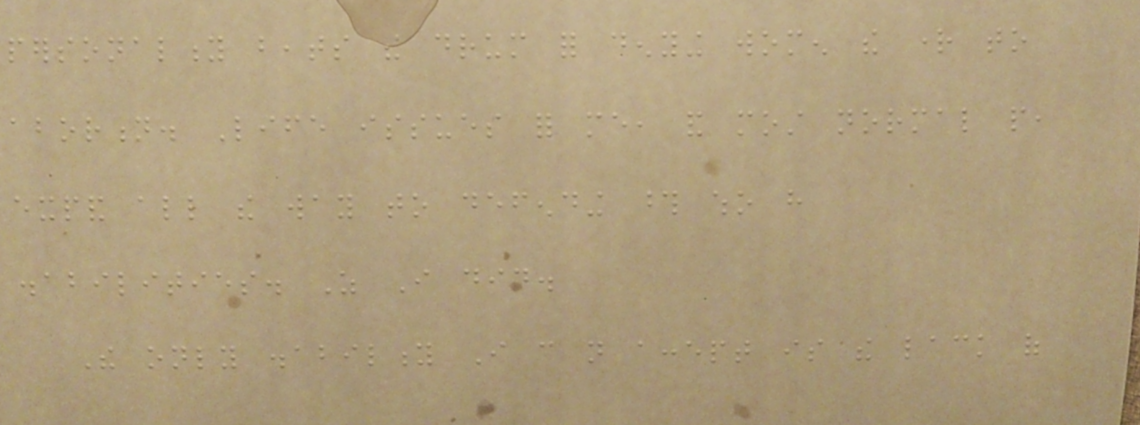personality beats the drum for denying women the right to
abortion. Life issues for me, and most normal people,
expand all the way to defending those who have
disabilities. As I did.
The only disability I can not accept is the lack of
